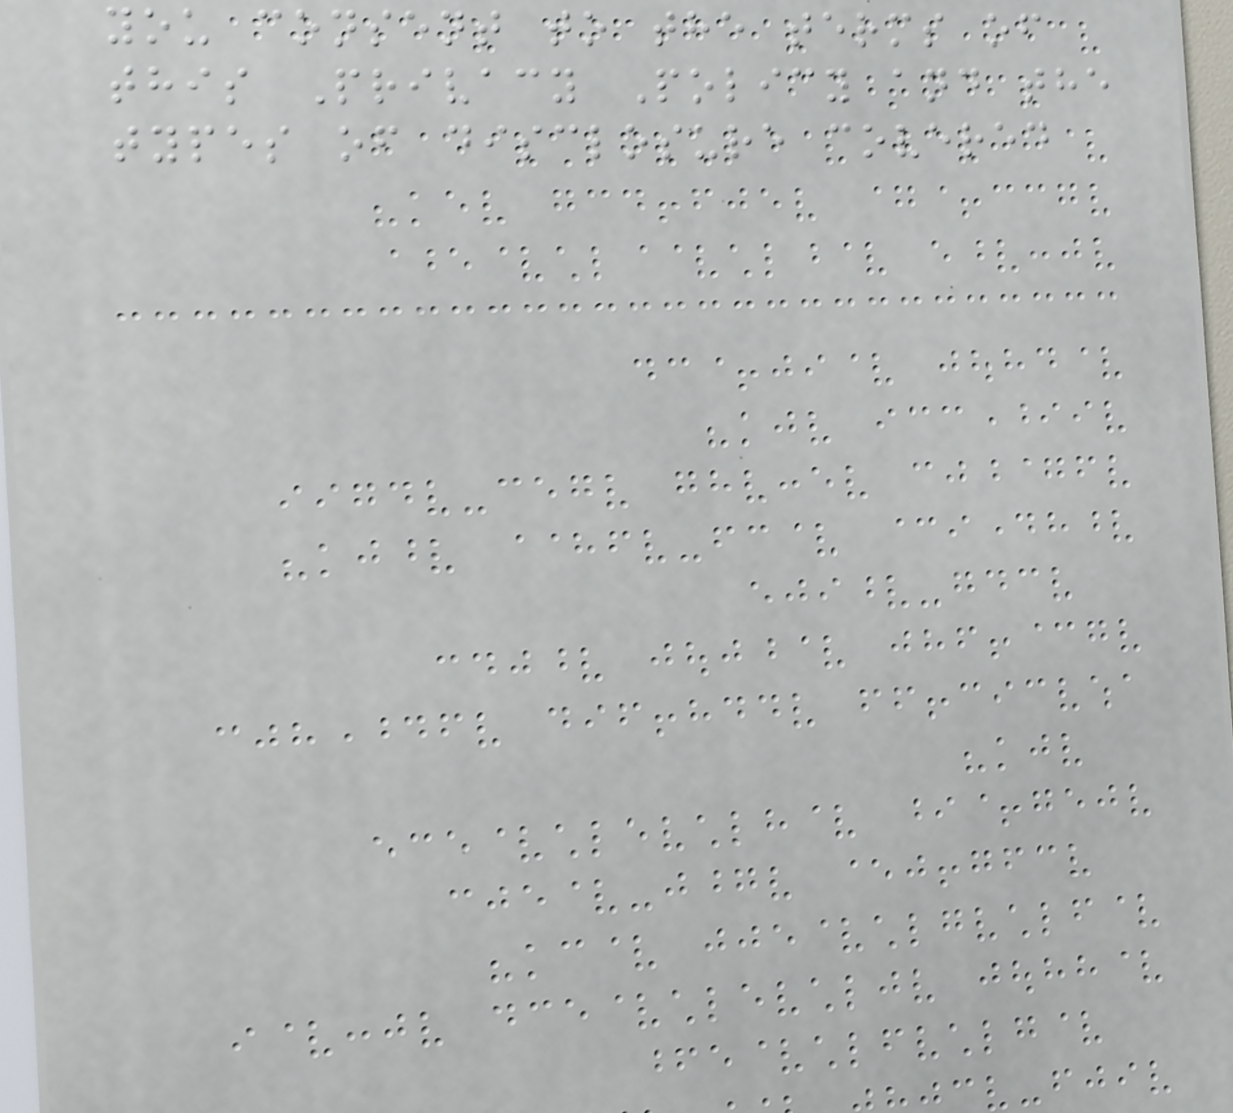you consent to the terms of
this Privacy Policy and the
types of disclosure covered
